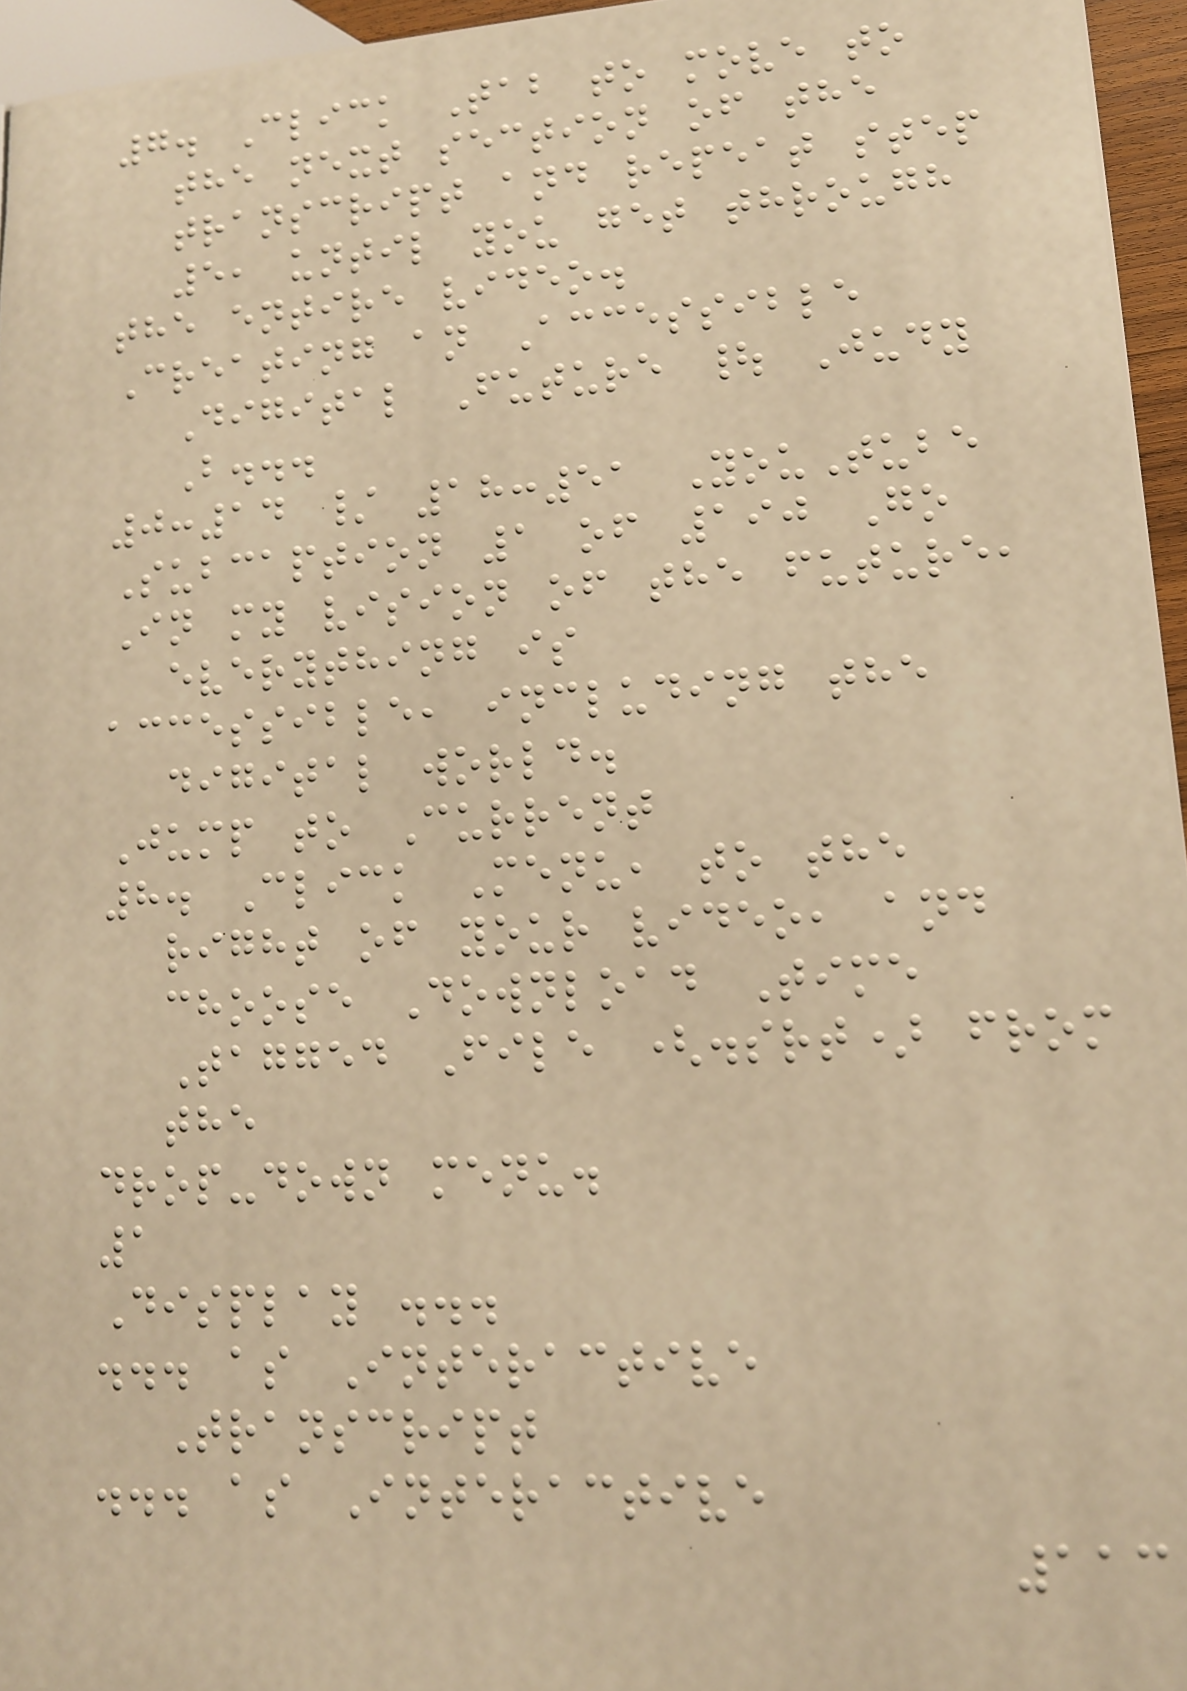7. Click Tab to move to
the next section of the
transcript and repeat step
5, until you get through
the entire video.
Creating an Accessible
Digital Future | Judy
B...
0:14 / 18:51 YouTube
Subcaption 1 of 190 Go
In my vision of the future,
everything is
accessible, including the
digital world.
Jump to Current
8. Click Menu, to the
right of your video, and
choose Download Time
Tagged File (.srt) from
the
drop-down menu.
1
Display ...
... as Interactive
Transcript
... as Interactive
113
